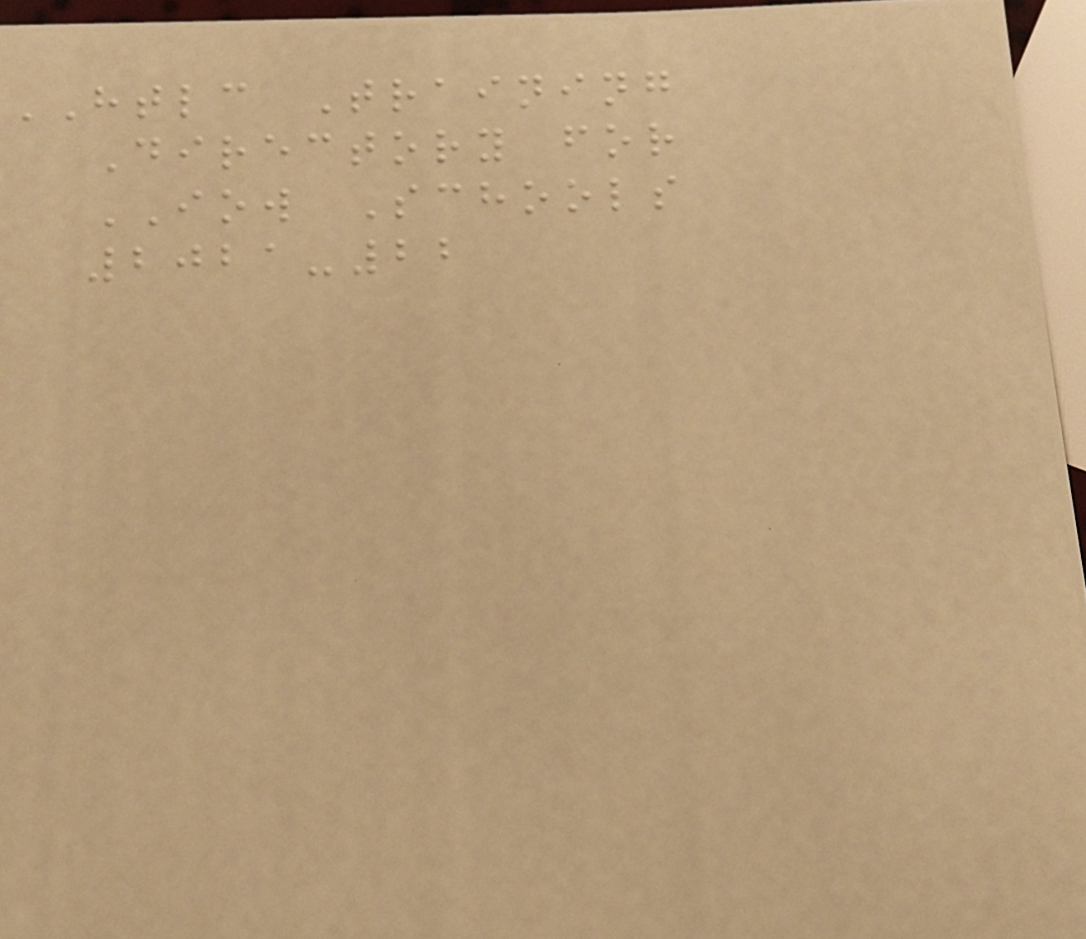HTLC Training
Directory for
IOW Schools
2021-22
